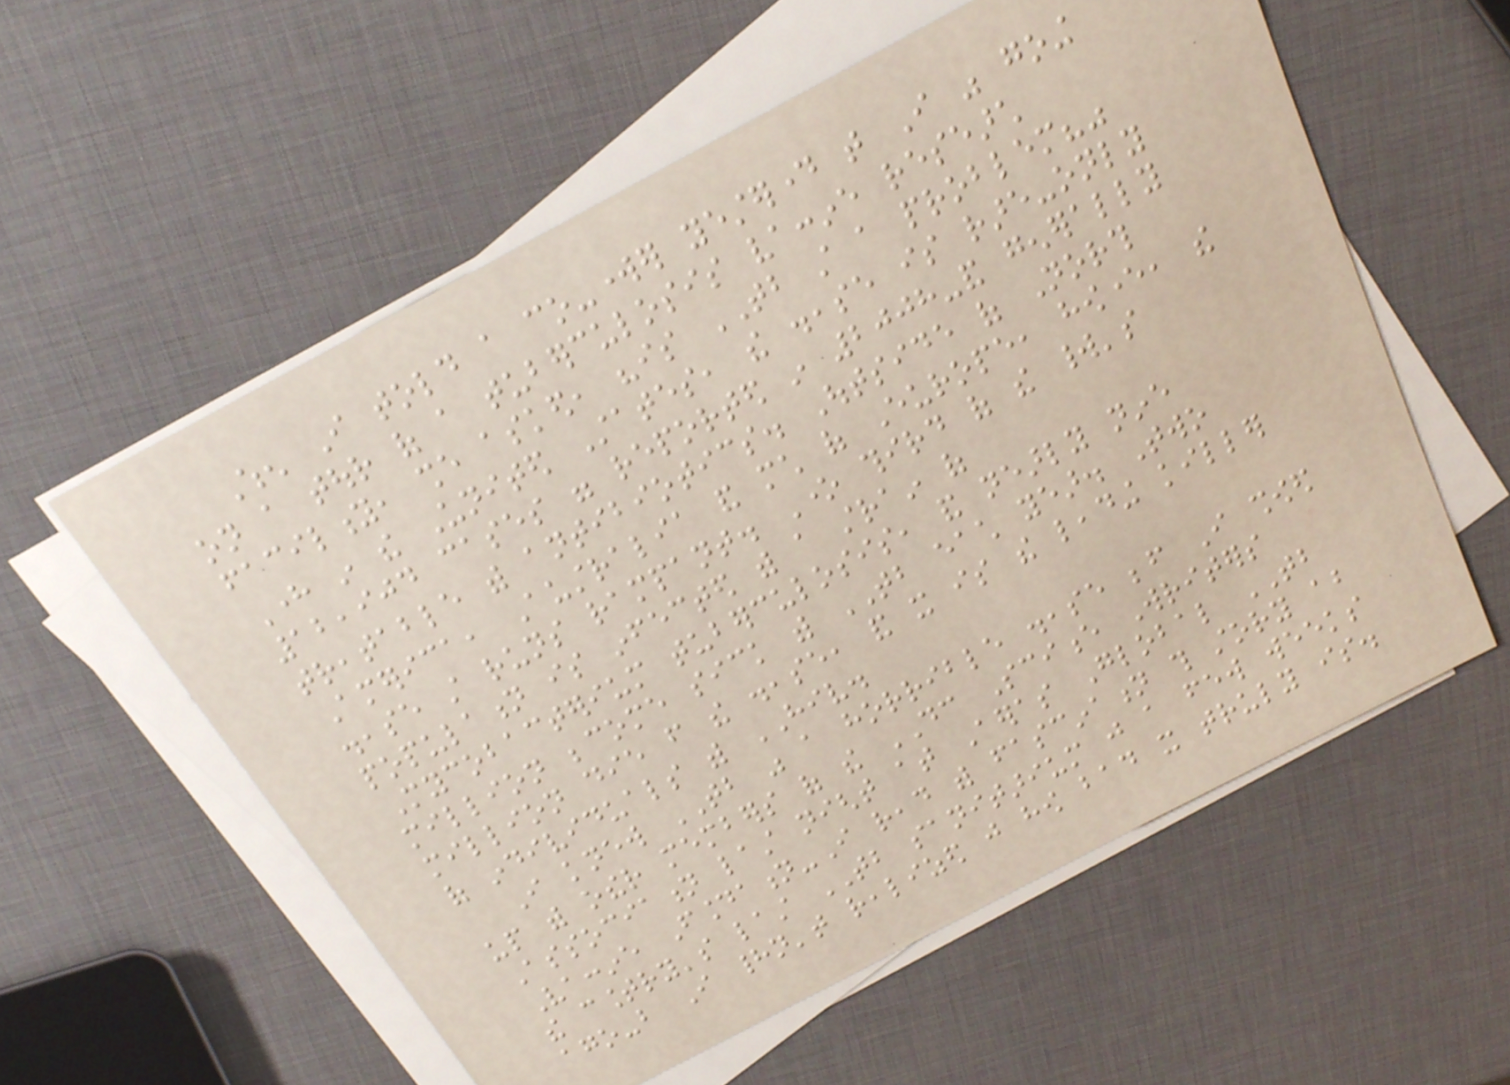When I told a co-worker yesterday that I was going
on a tour of a tuberculosis vaccine research
facility, she asked, "is TB still a problem?"
Here in the United States, the disease is rare-only
12,904 cases were reported in 2008-and generally
treatable with antibiotics. Outside of North
America, Australia and much of Europe, however, the
disease still runs rampant. One third of the world's
population is infected with a strain of
Mycobacterium tuberculosis, and nearly nine
million become sick with TB each year. Two
million die from the disease, and it is the leading killer
of individuals with HIV.
I knew TB was a horrible disease before I showed
up with other members of the DC Science Writers
Association last night at Aeras Global TB
Vaccine Foundation-I read with fascination this story about
the country's last TB sanitarium just a few weeks
ago-but I hadn't realized just how bad it truly is.
